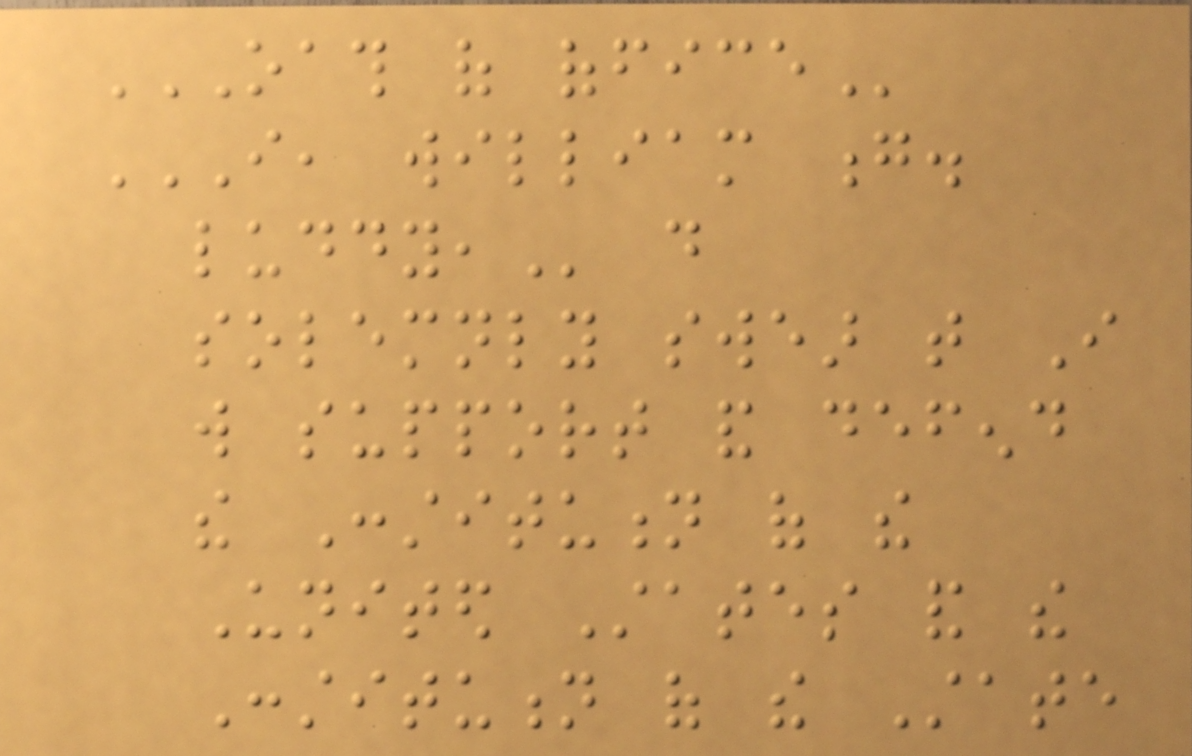OATH OF OFFICE
I, WILLIAM G.
LUDDY, do
solemnly swear that I
will support and defend
the Constitution of the
United States and the
Constitution of the State
